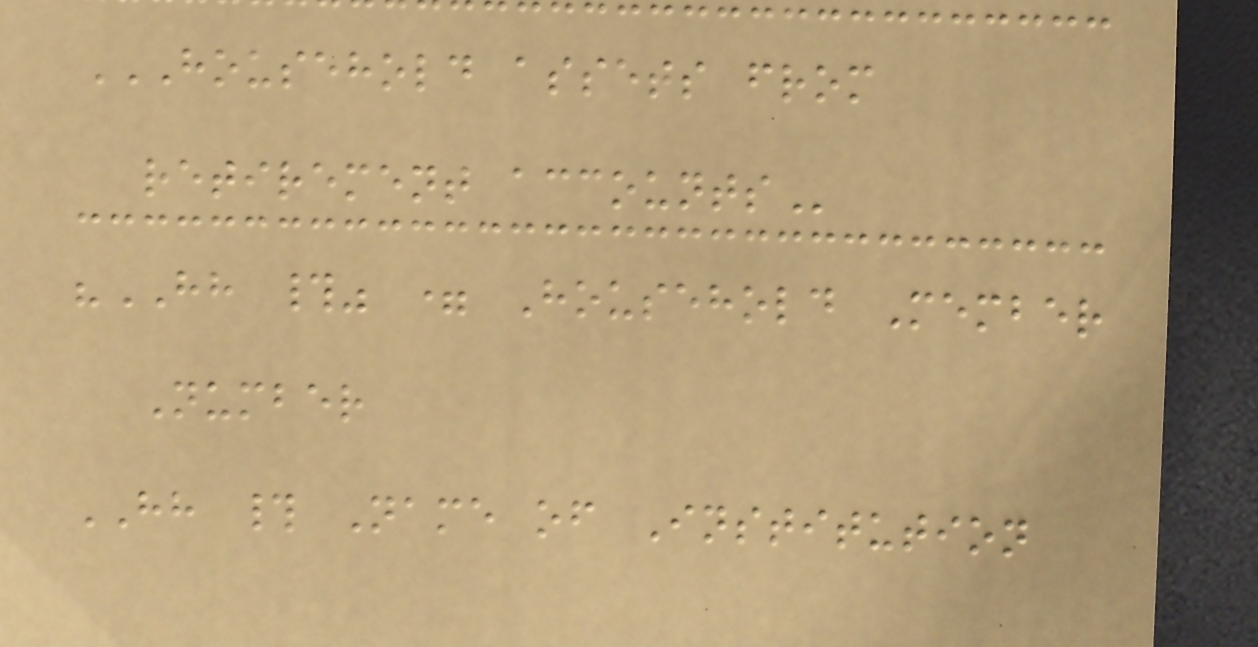HOUSEHOLD ASSETS FROM
RETIREMENT ACCOUNTS
"HH #" = Household Member
Number
HH # Name of Institution
